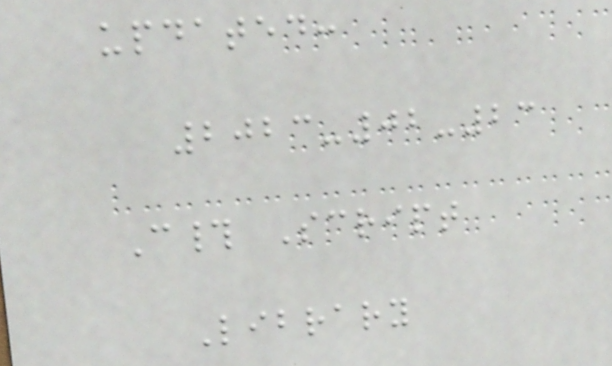updated:
2023-02-23
C# Script
Library
